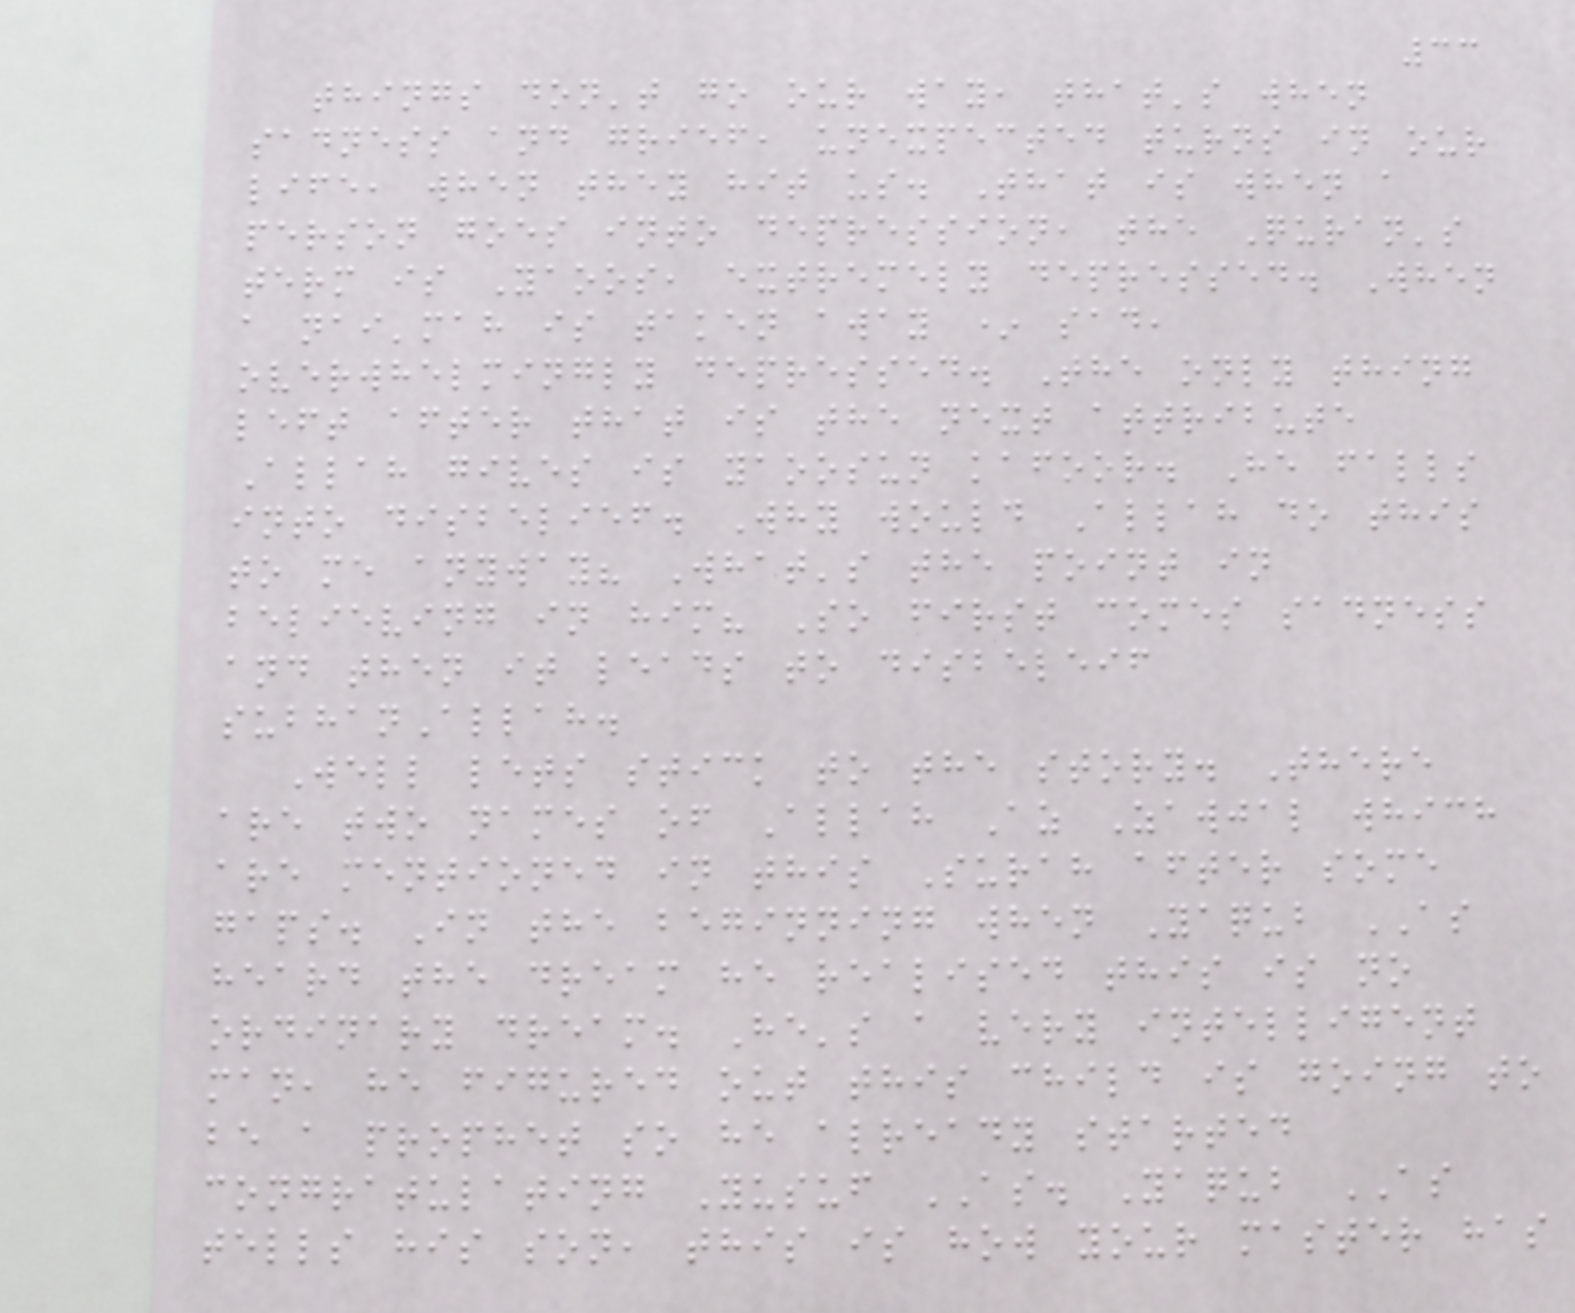33
things don't go our way, that's when
sadness and grief, unexpected turns in our
life, when they hit us. That is when a
person goes into depression, the Quran's
term is Yaoos, extremely depressed. When
a nai'mah is taken away * sad,
overwhelmingly depressed. The only thing
left after that is the next attribute
Allah gives is yaoosun kafoor. He falls
into disbelief. Why would Allah do this
to me anyway? What's the point in
believing in him? So first comes sadness
and then it leads to disbeleif
subhanAllah.
Well lets stick to the story. There
are two names of Allah Az Zawjal which
are mentioned in this Surah after some
gaps. In the beginning when Yaqub AS
heard the dream he realised this is no
ordinary dream. He's a very intelligent
man, he figured out this child is going to
be a prophet so he already started
congratulating Yusuf AS. Yaqub AS
tells his son, this is how your master has
